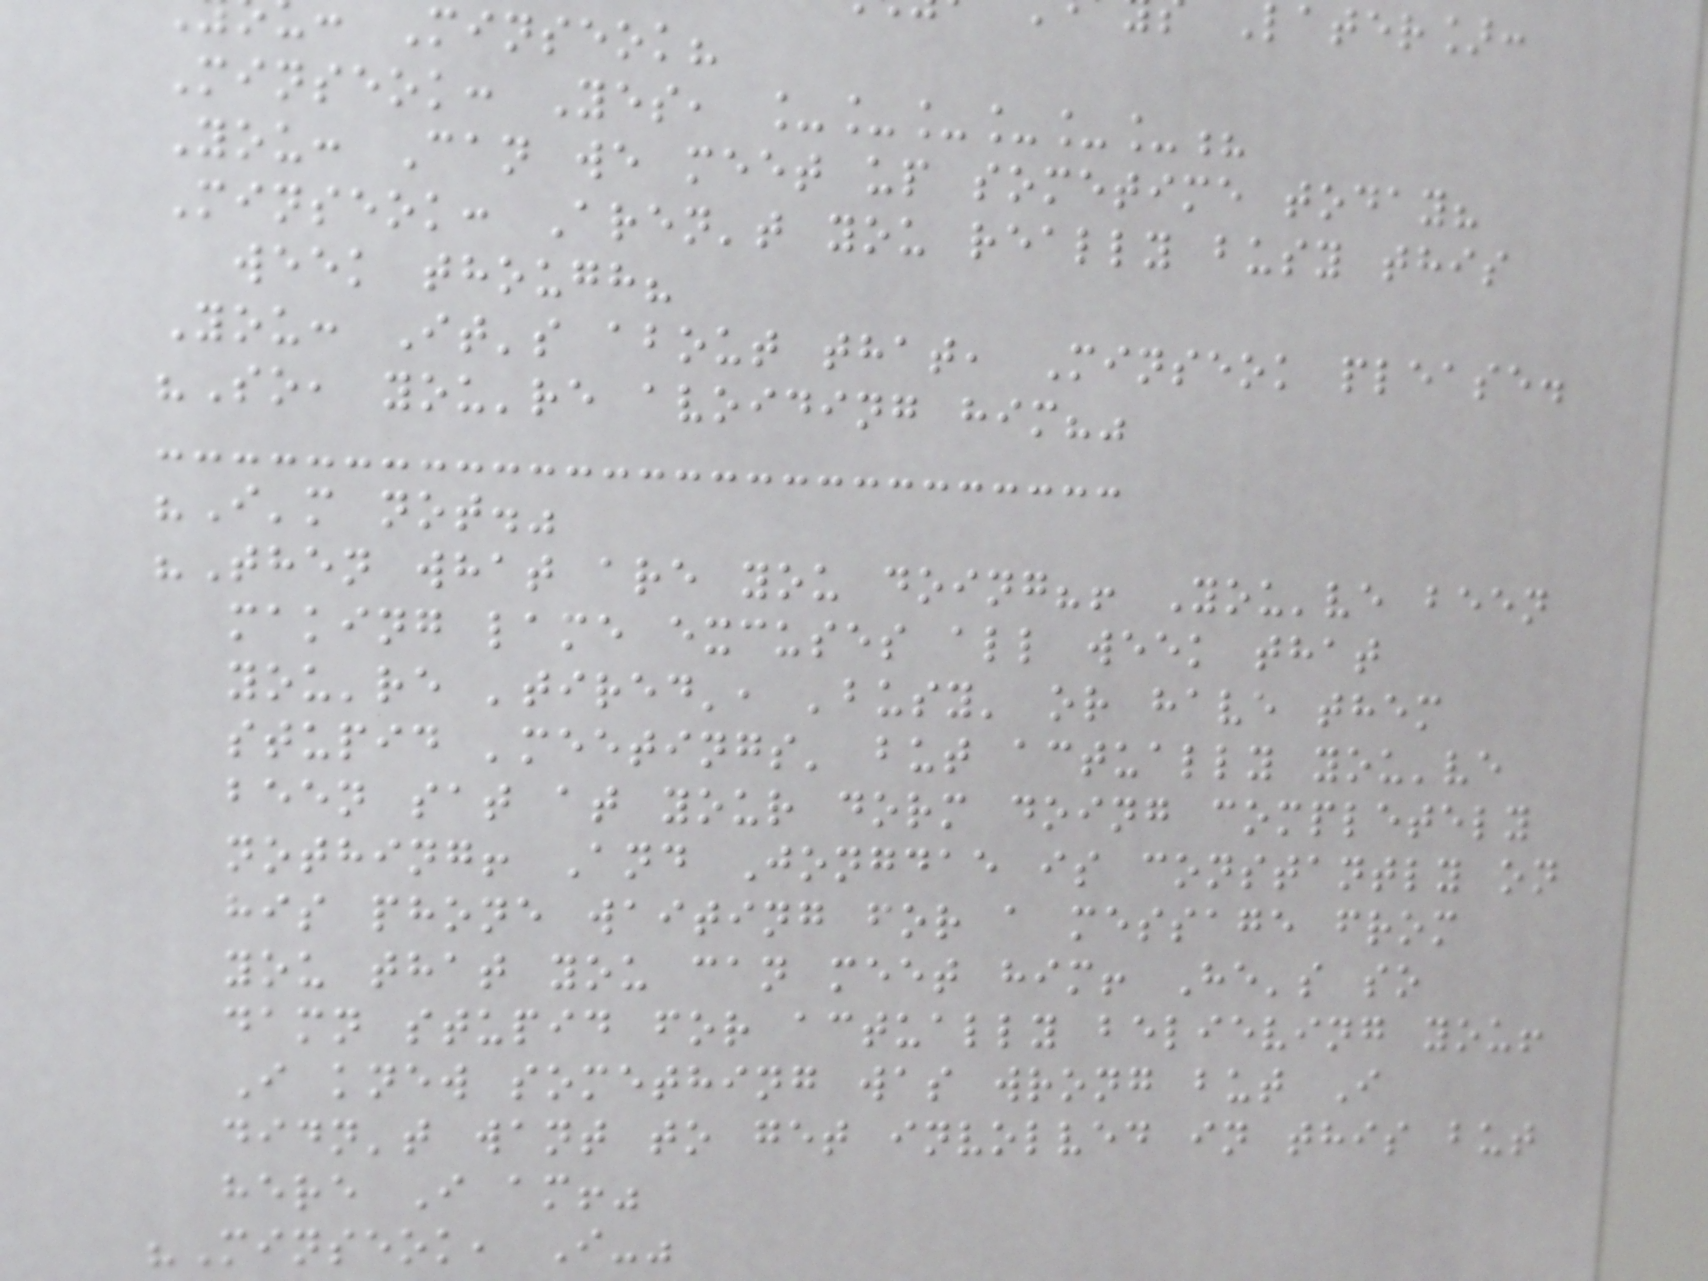Minseok?
Minseok: Yes, ______?
You: Can we meet up sometime today?
Minseok: Aren't you really busy this
week though?
You: It's about that, Minseok please.
"So, you're avoiding him?"
"I'm not."
"Then what are you doing?! You've been
making lame excuses all week that
you're 'tired', 'busy' or have them
stupid 'meetings' but actually you've
been sat at your dorm doing completely
nothing! And Jongdae is constantly on
his phone waiting for a message from
you that you can meet him! He's so
damn stupid for actually believing you!
I knew something was wrong but I
didn't want to get involved in this but
here I am!"
"Minseok, I-"
